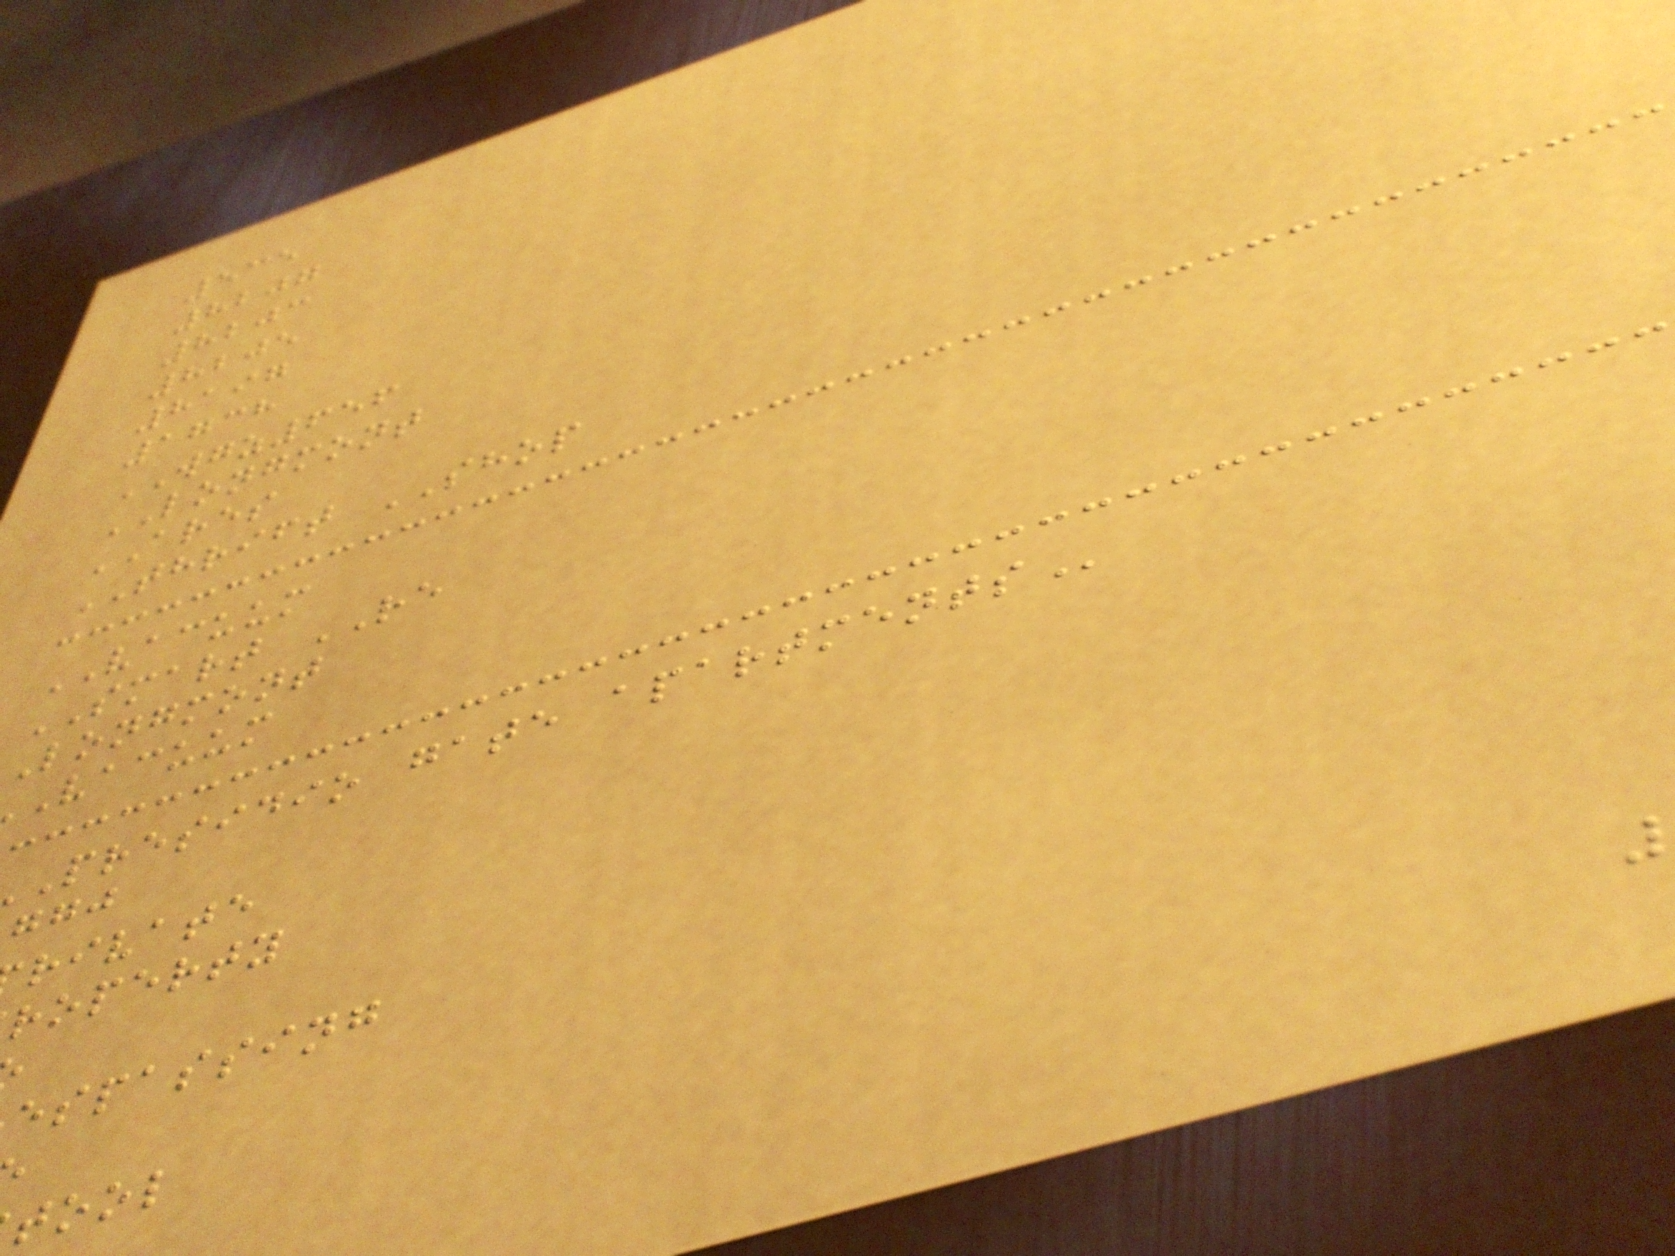535
8207
8203
8205
8197
1738
WGZ656
LONGMONT
ARES
THRIFT SHOP
VACUUM
SMART RE
Longmont
vacuum
presidio gate
rivate
roperty
espassing
tool
